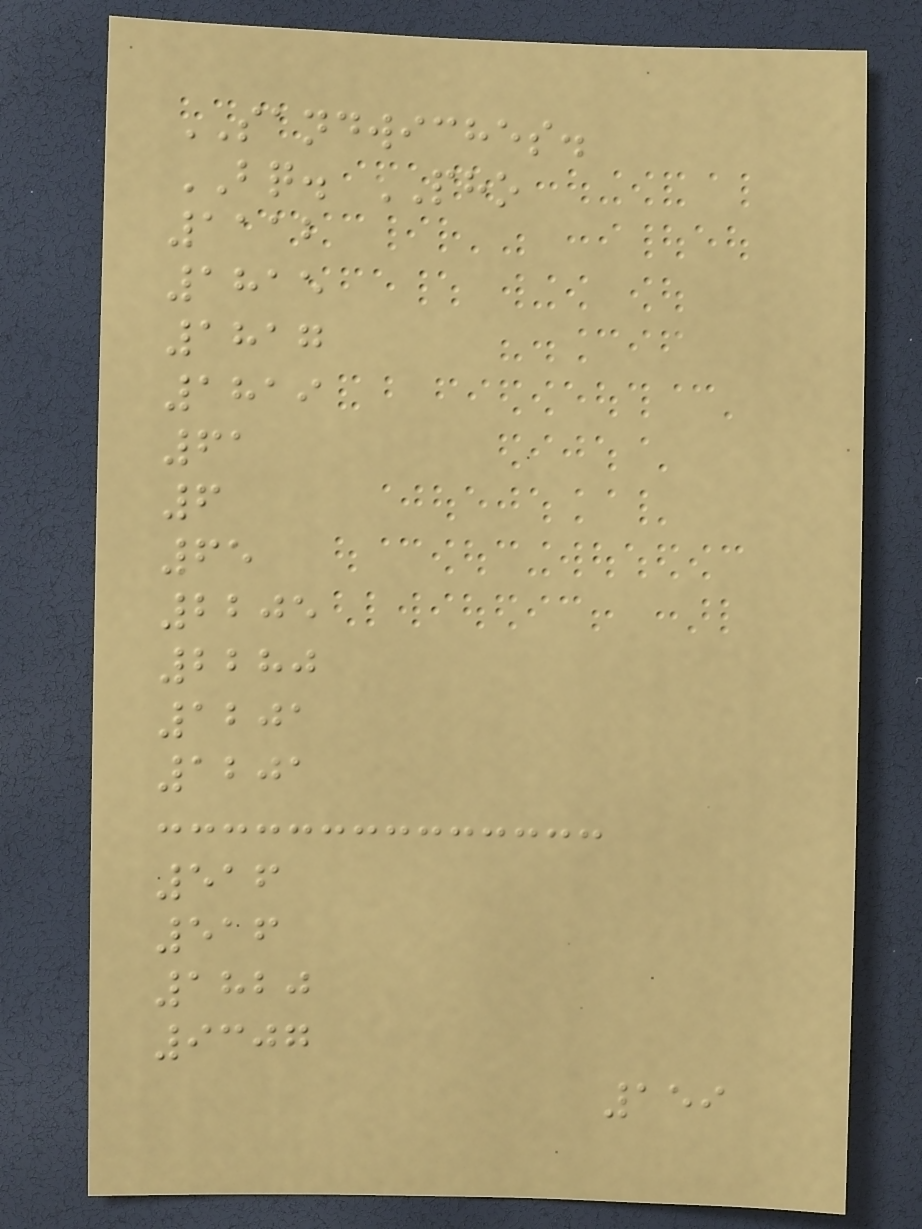SANDWICHES.
BQ. PHO
1112
1815
1817
1819
61
6
65
2205
2280
1201
1201
516
516
1820
9307
159
